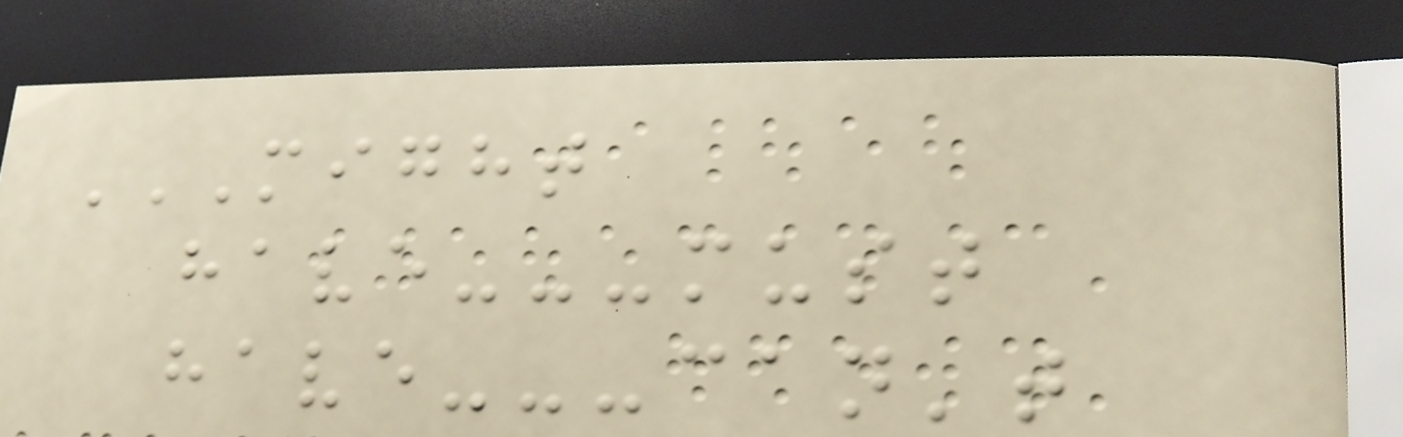MIGHT
HAVE---MUST
HAVE---CAN'T
